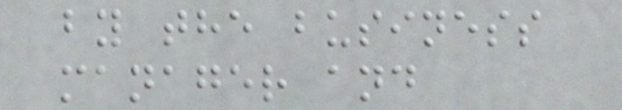by the business
manager and
